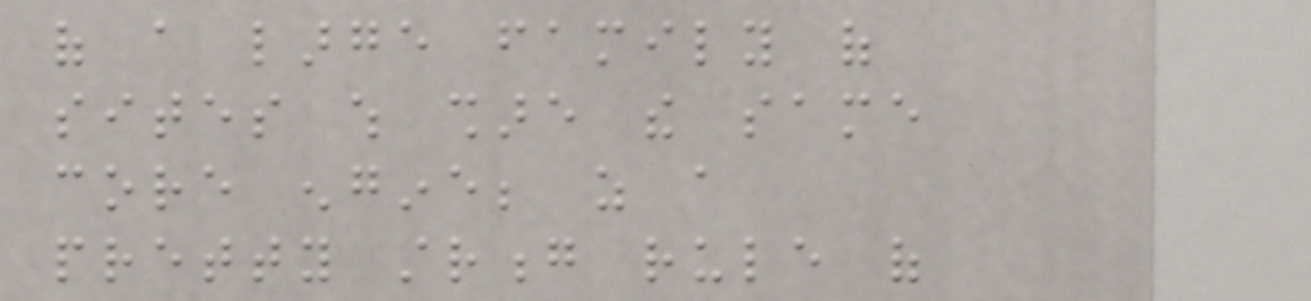of a large family of
sites which share the same
core engine; as a
pretty strong rule of
